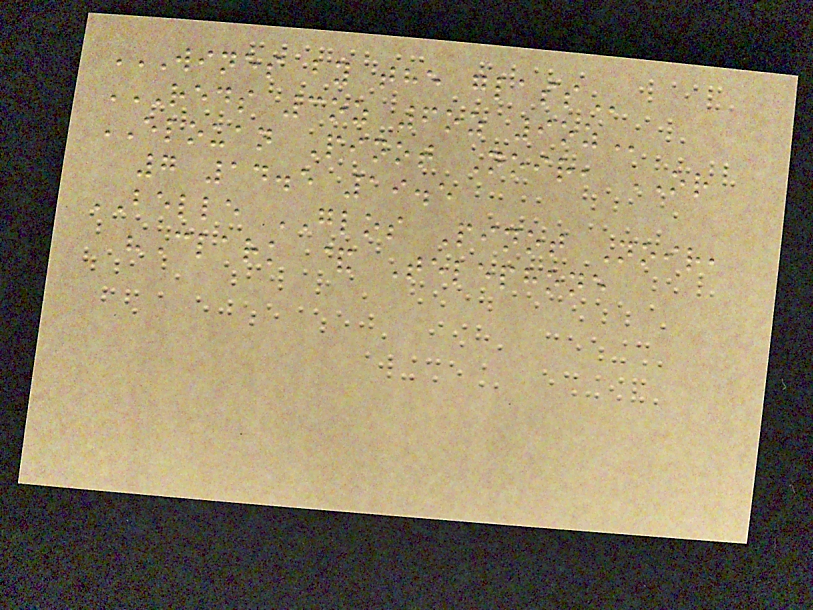WINES BY THE GLASS
REDS 3OZ 6OZ 9OZ
ELOUAN Pinot Noir, OR
7 14.5 19.5
BELLE GLOS Pinot Noir,
"Clark & Telephone
